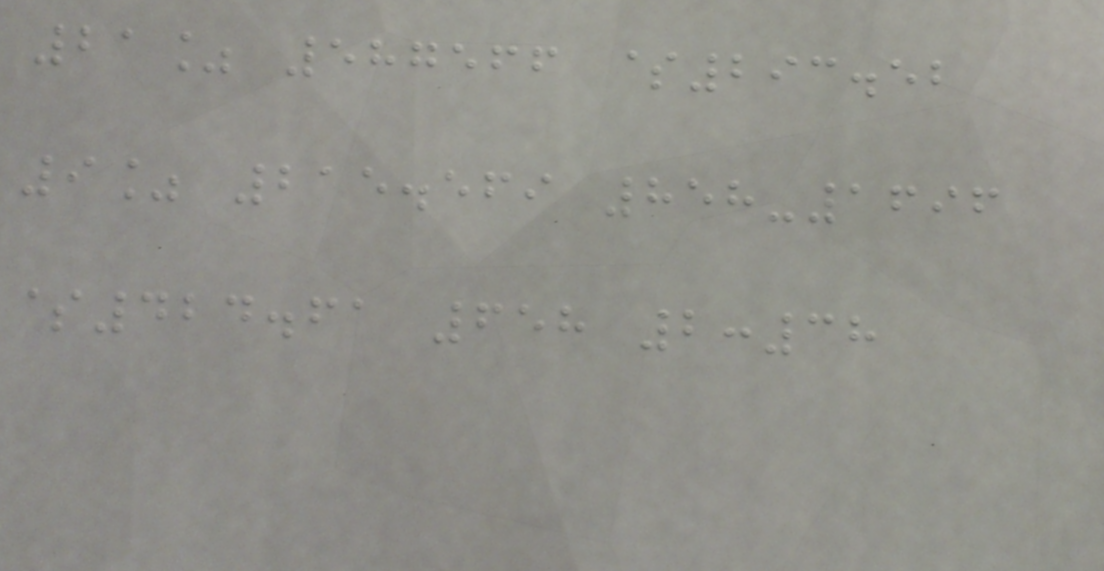21% 587566 $293.52
9% 215.569 858-1696
$424.61 658 2:38
